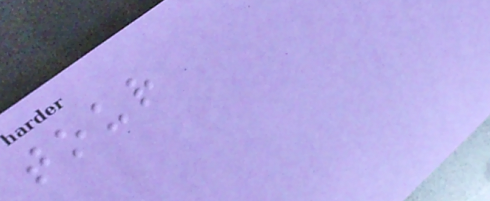tour
